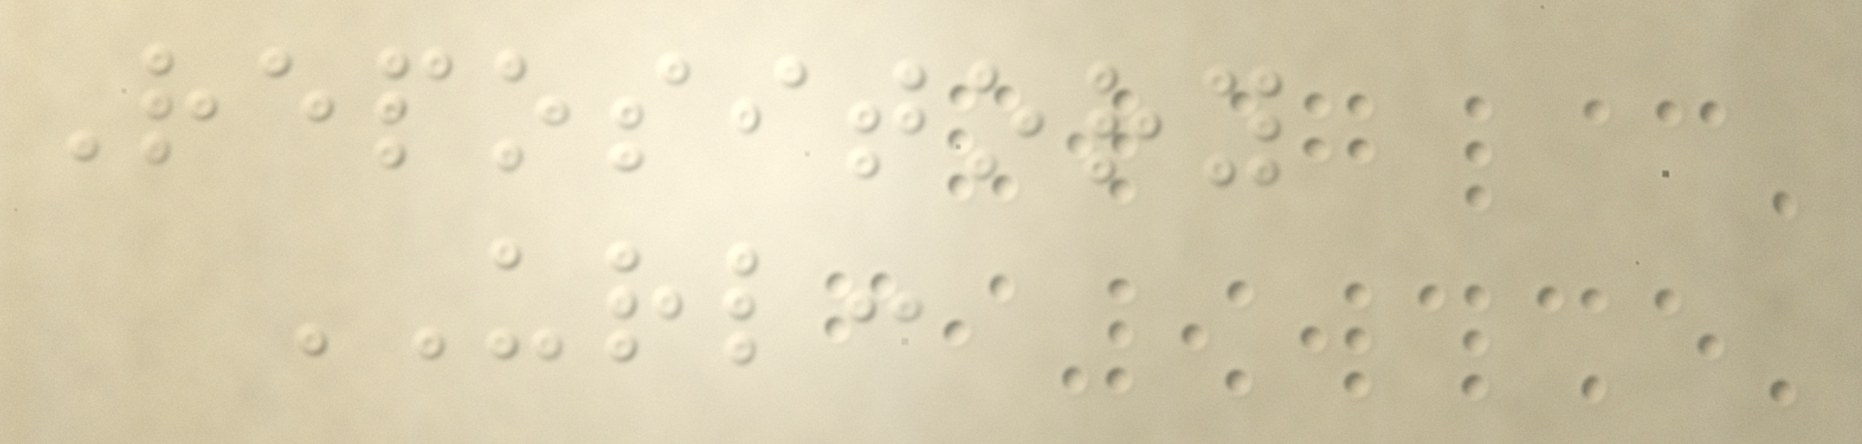Repository
URL:
